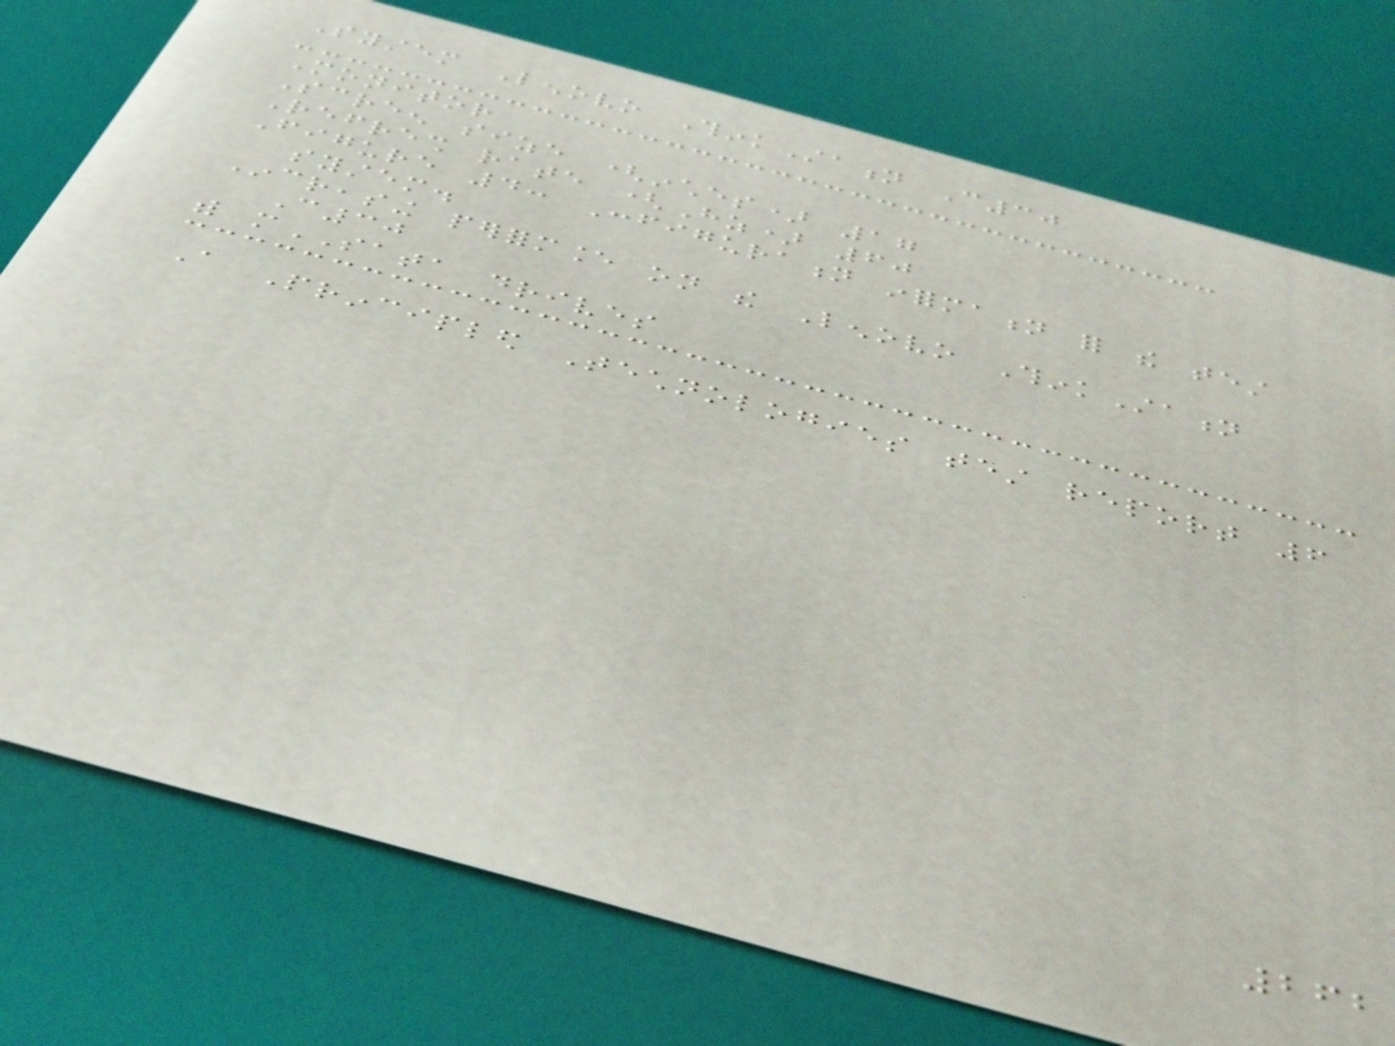System Lenovo ThinkStation C30
Monitor
Screen size (inches) 17
Refresh rate (Hz) 60
Figure 4: Configuration information for the test
system.
Increasing performance on the Lenovo ThinkStation
C30
with mSATA drives
A Principled Technologies test report 6
262
